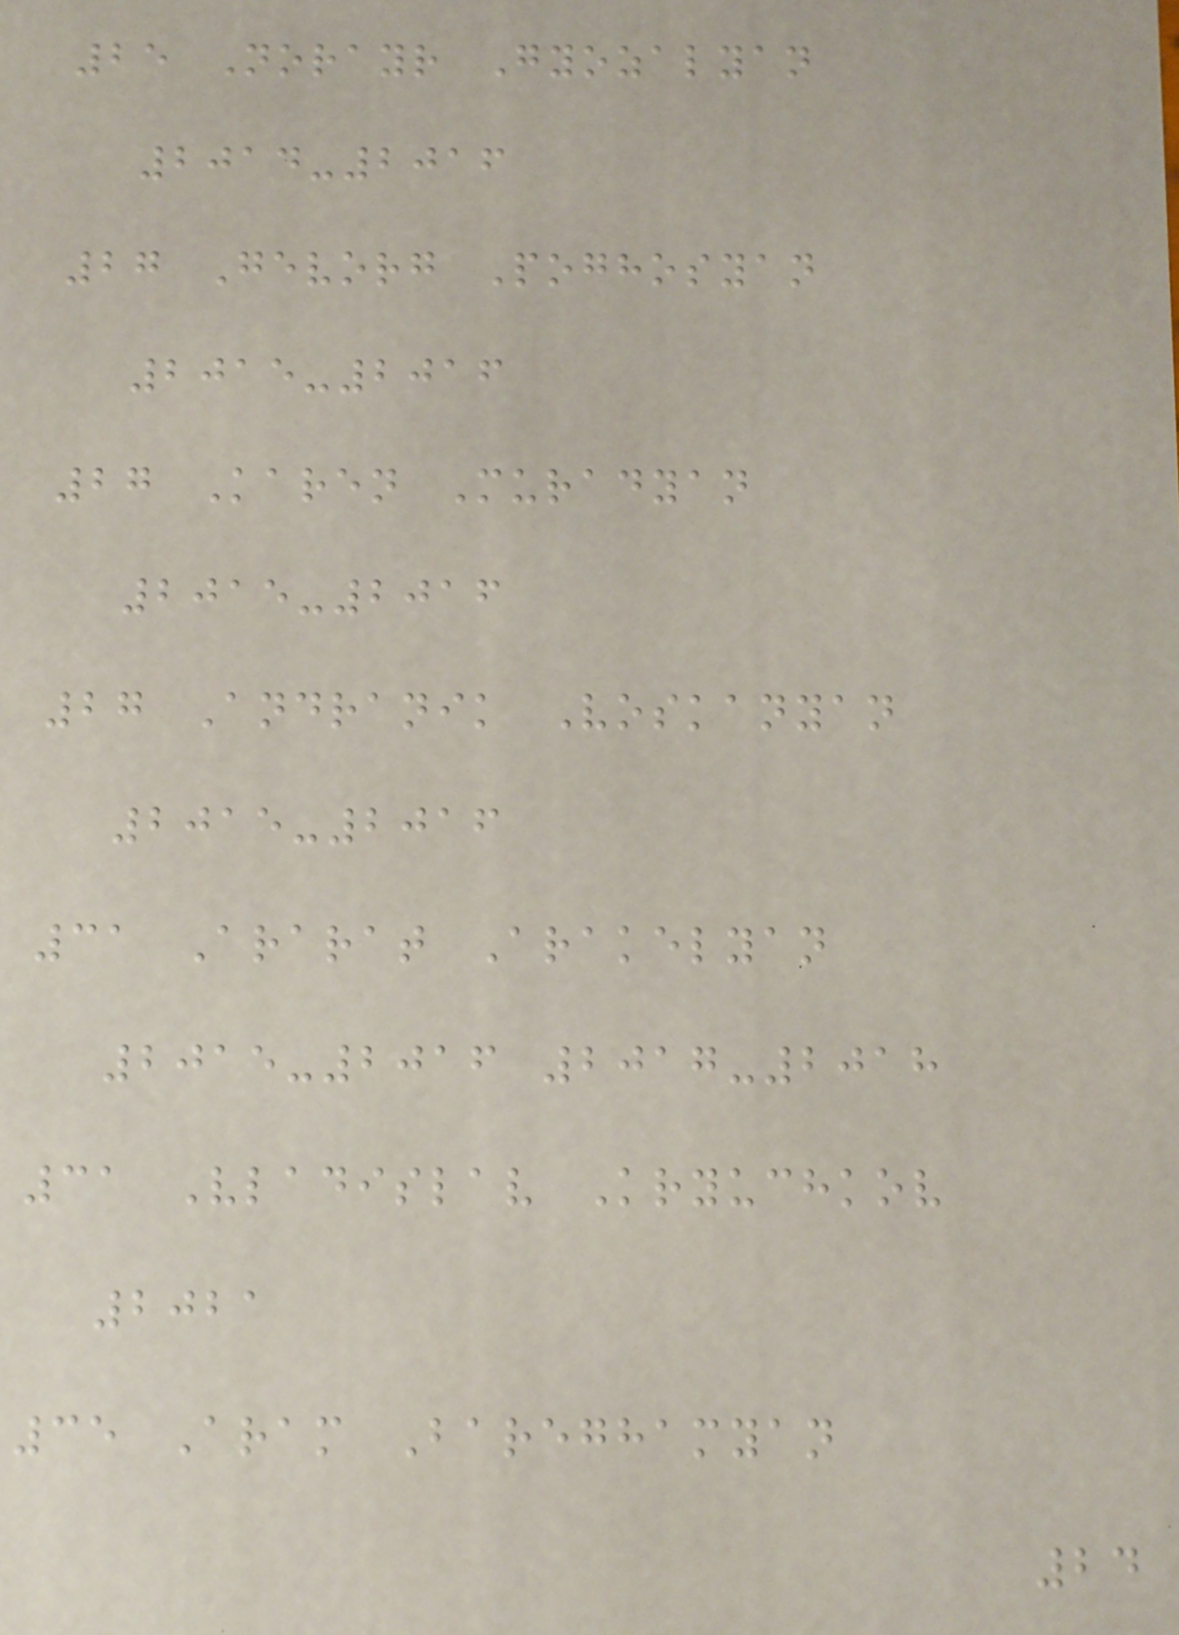25 Norayr Gyozalyan
2014-2016
27 Gevorg Poghosyan
2015-2016
27 Karen Muradyan
2015-2016
27 Andranik Voskanyan
2015-2016
31 Ararat Arakelyan
2015-2016 2017-2018
31 Vladislav Kryuchkov
2021
35 Aram Bareghamyan
24
